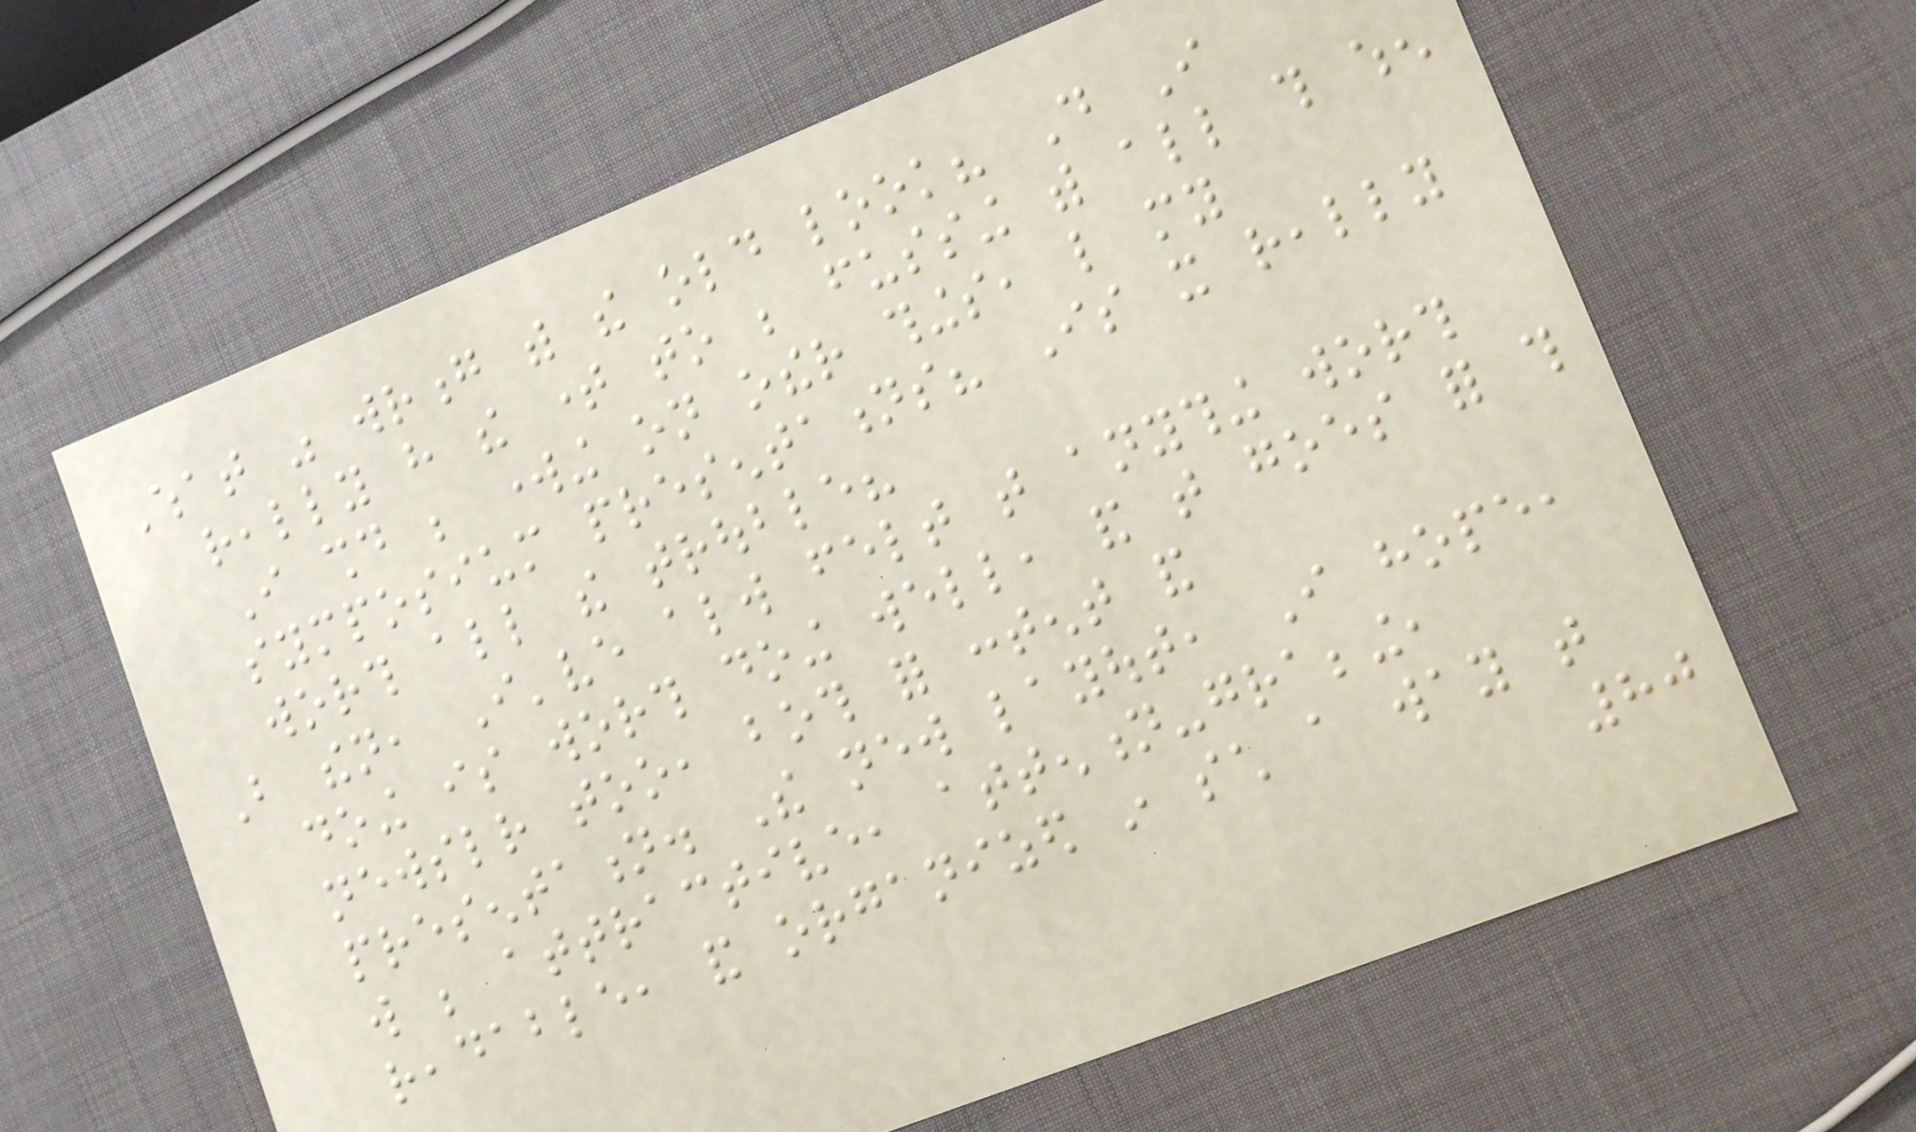What was wrong with the old look? Do I
really have the time to be fussing with all this when
I should be working on other things, like my
symposium presentations? Is it really
worth all the trouble?
But then, I've always felt that anything worth
doing is worth doing well, and that goes for this
newsletter too, both for content and
presentation. The new layout, I hope,
will be attractive, attention-grabbing,
readable, and organized in such a way that
80
